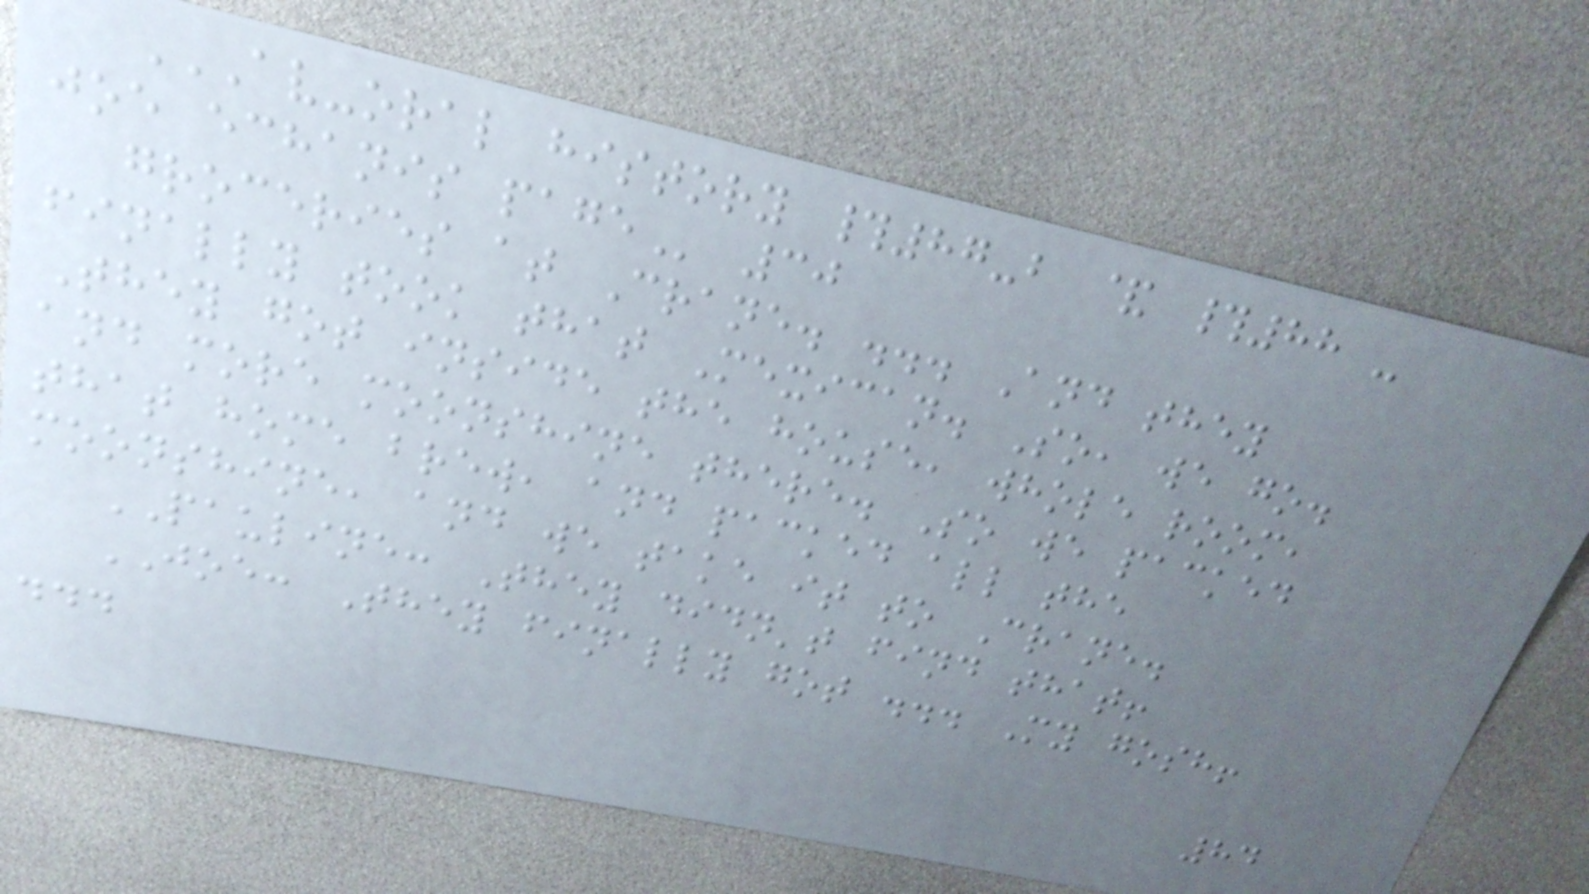AV-ORAL HISTORY #87-B & #88 -
JOE ECHANIS PAGE 30
groceries at Crane. ... And they
finally took that Mexican. So, we go.
They got inside the house, whole room,
and more moonshine there. So we packed
that home brew, and packed all the
moonshine, and we take it to Crane.
PAULINE: They didn't find that!
JOE: They finally got ... My gosh!
...
84
